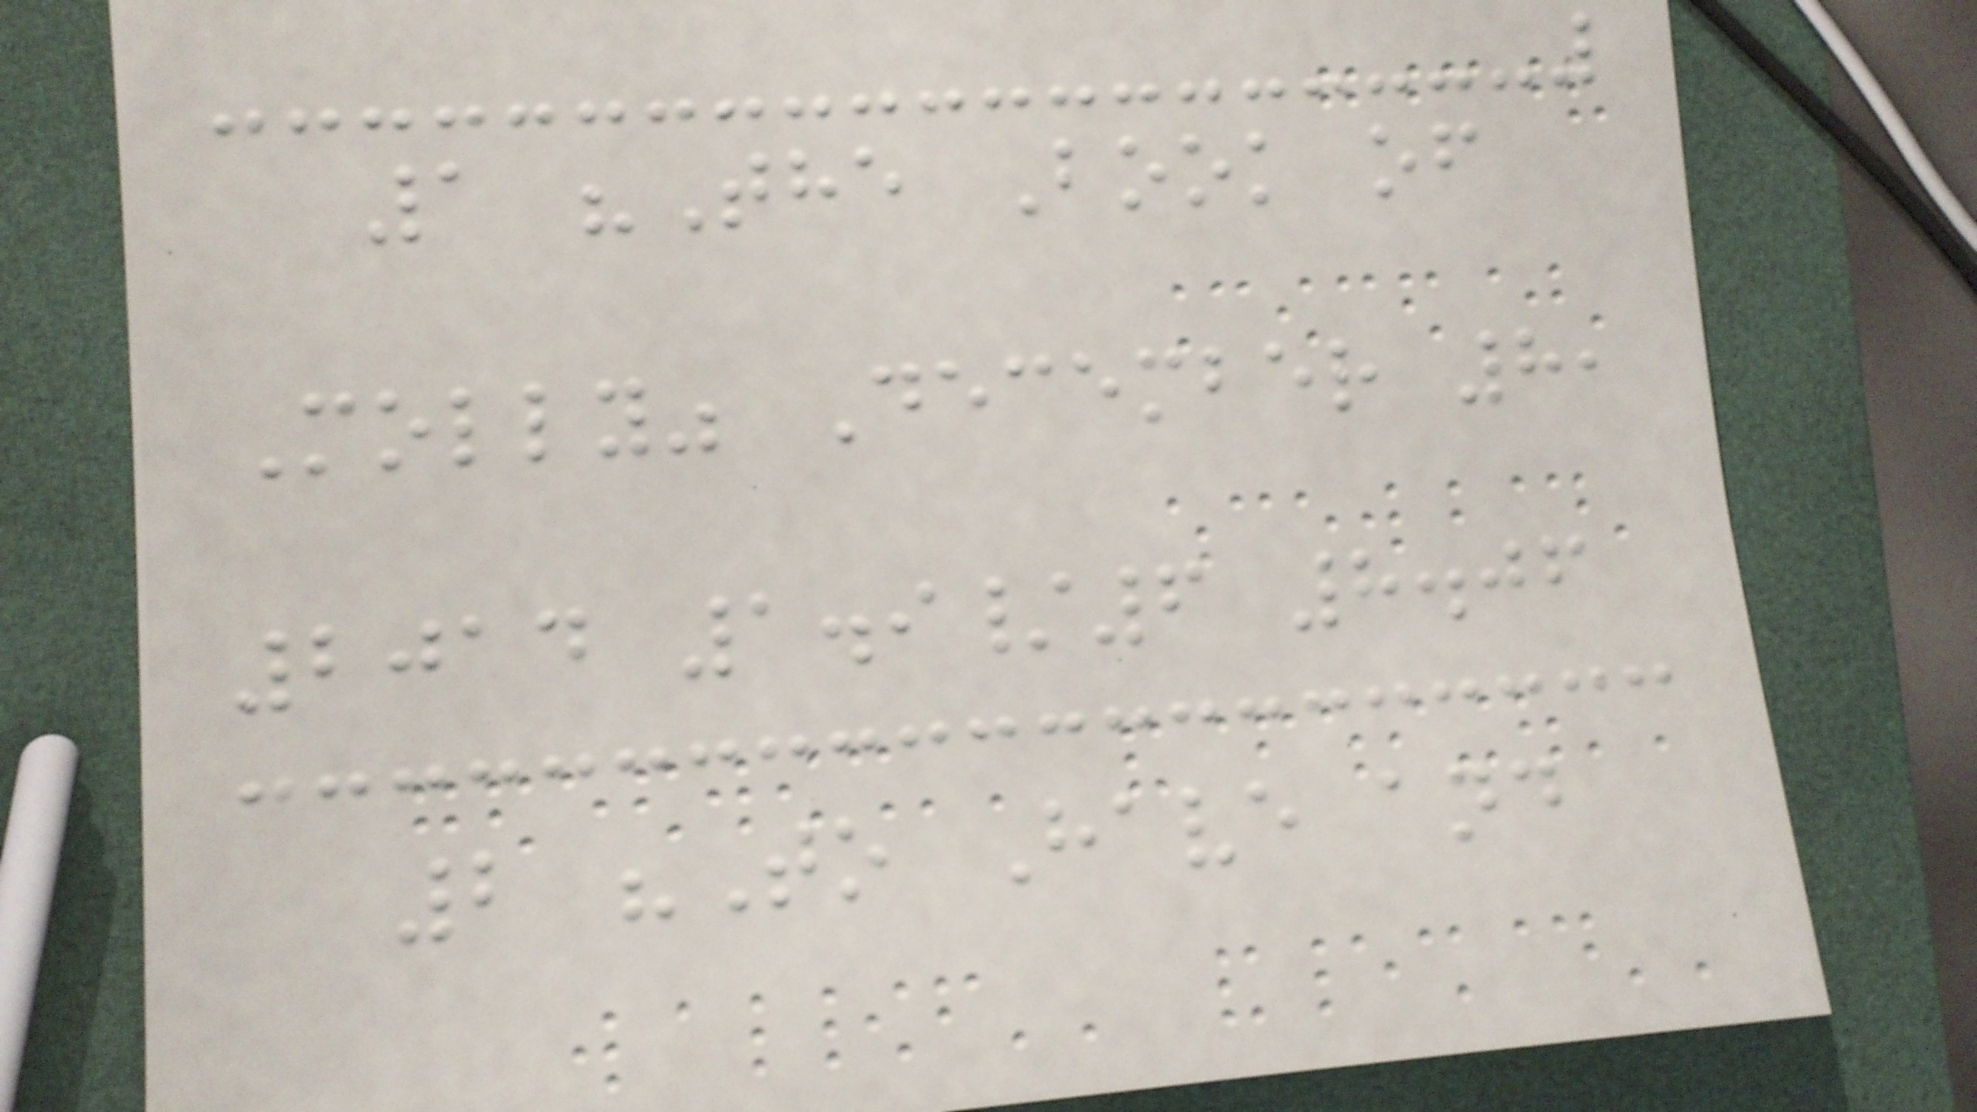1 "The Book of
Molly" December 8,
2014 1.9/6 8.06
2 "To Have and
